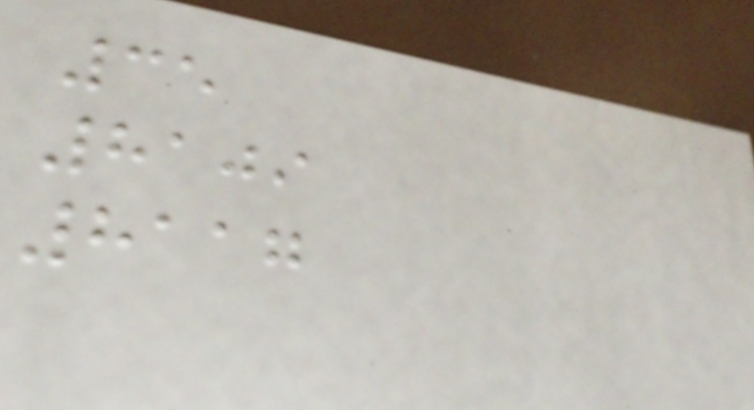35
8109
8117
